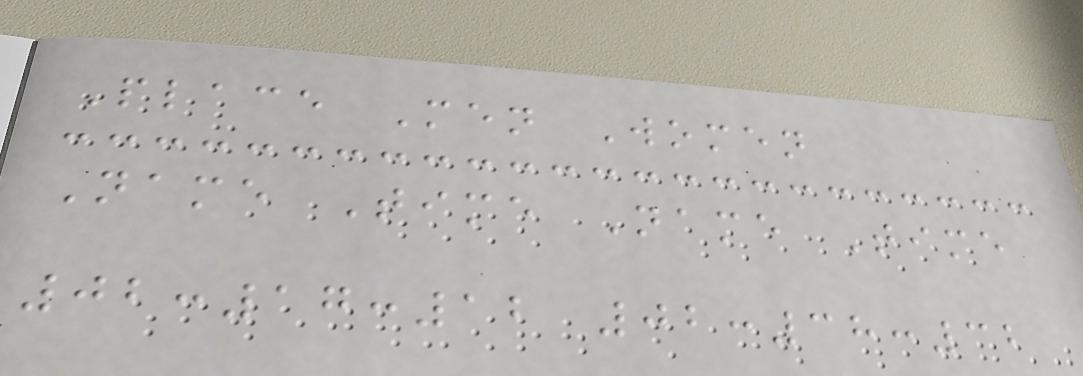Place Men Women
Name Time Name Time
02:17:12 02:38:32
